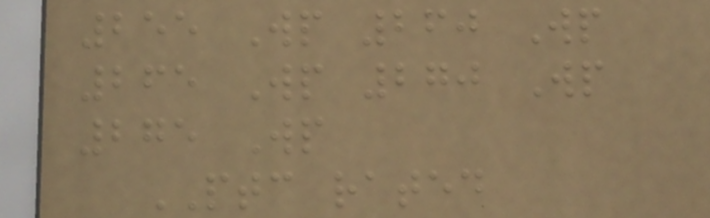255 Wp 260 Wp
265 Wp 270 Wp
275 Wp
PTC rated
